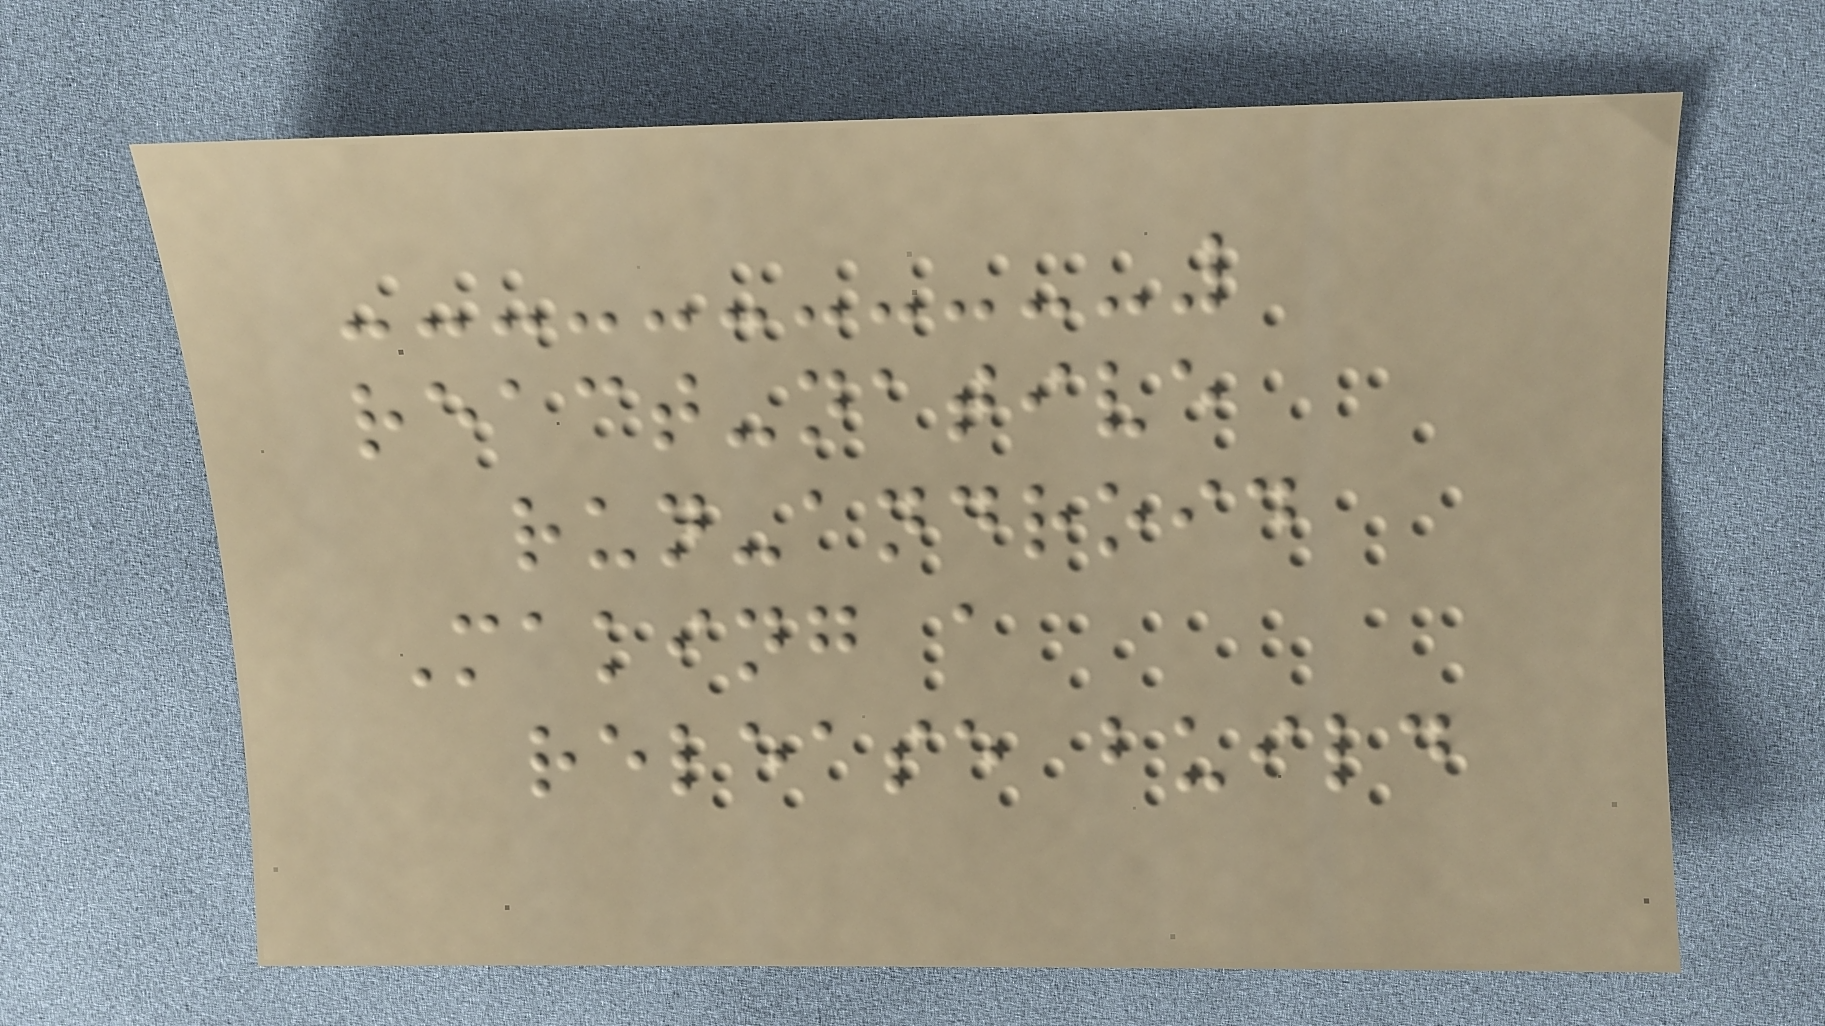react-native
run-android
Making a
release build
